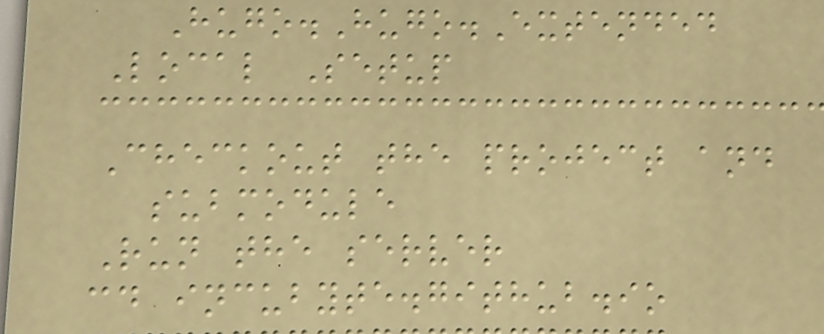Hugo.Hugo.Extended
Local Setup
Checkout the project and
submodule
Run the server
cd incubyte.github.io
